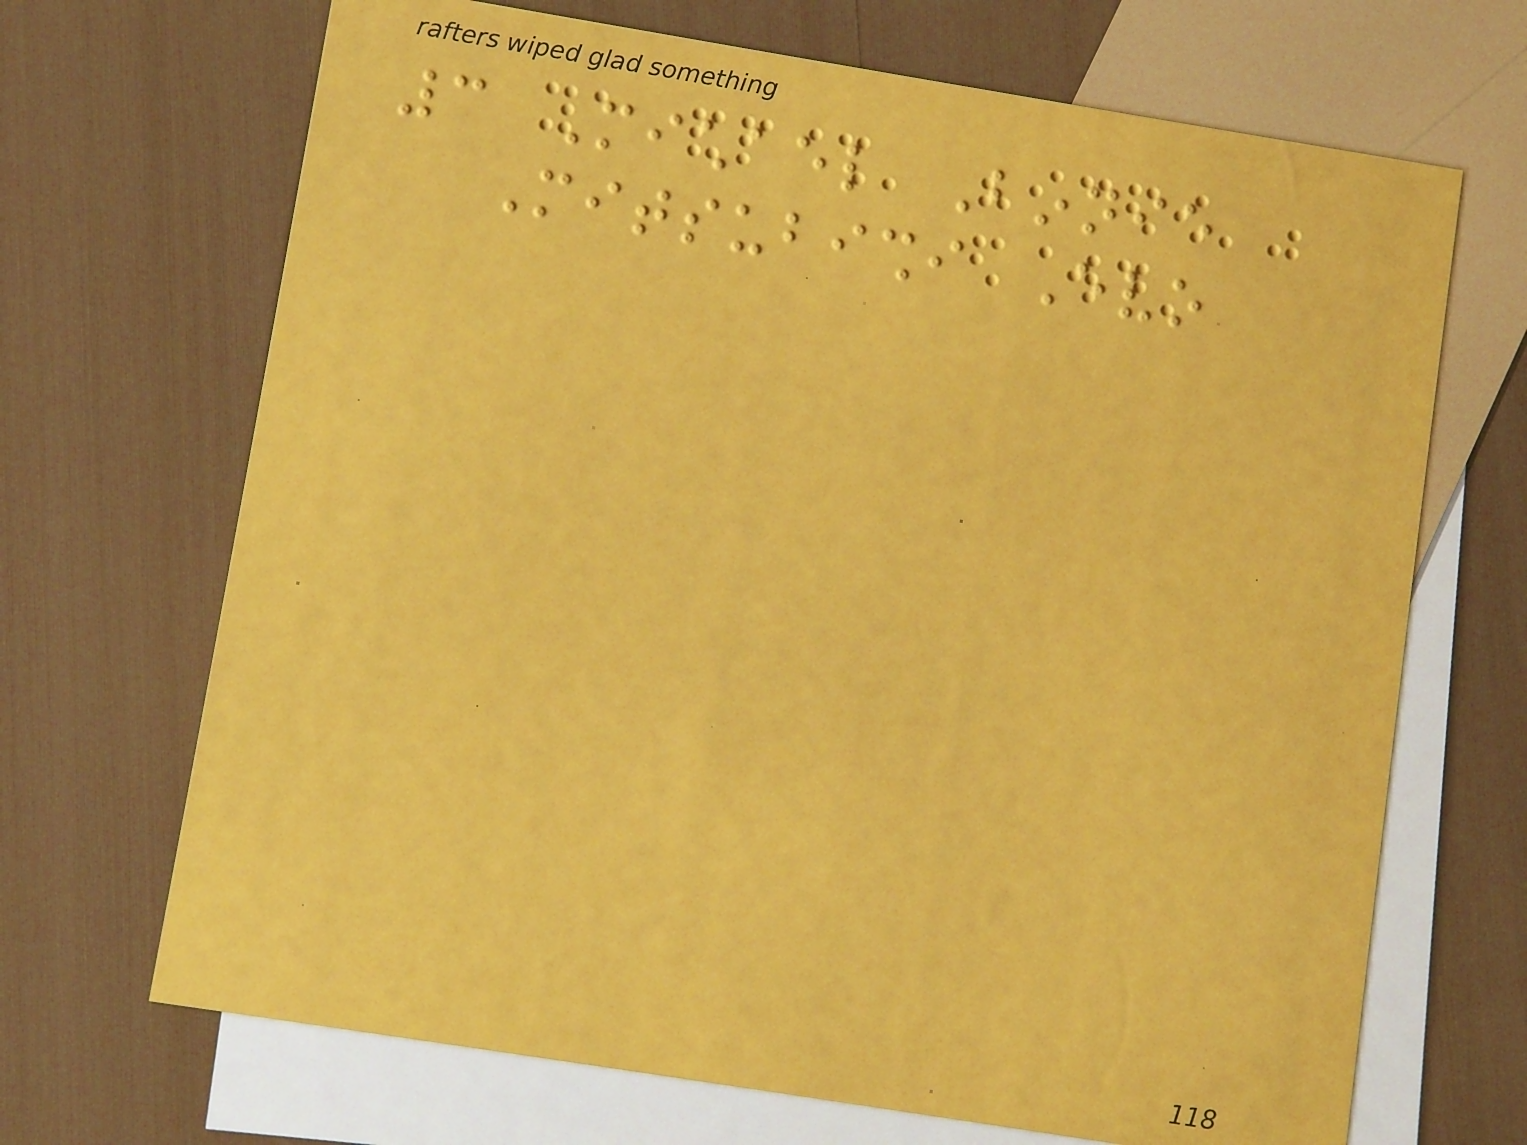3 Michael Binnie
Mitsubishi Evo
